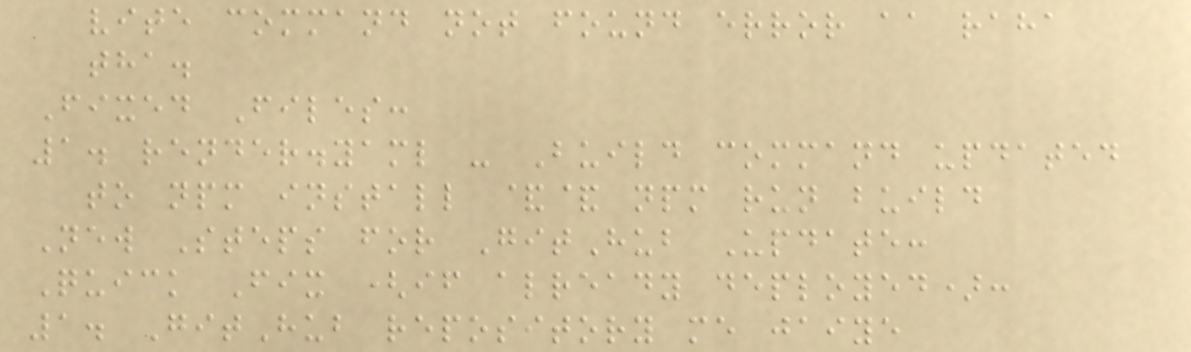vite command not found error aa raha
tha.
Fixed Files:
1. render.yaml - Build command updated
to npm install && npm run build
New Steps for GitHub Update:
Quick Fix (if already deployed):
1. GitHub repository me jaiye
